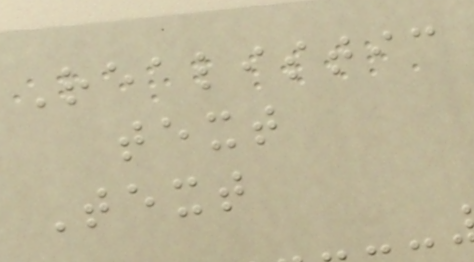Realistic
text
Text
